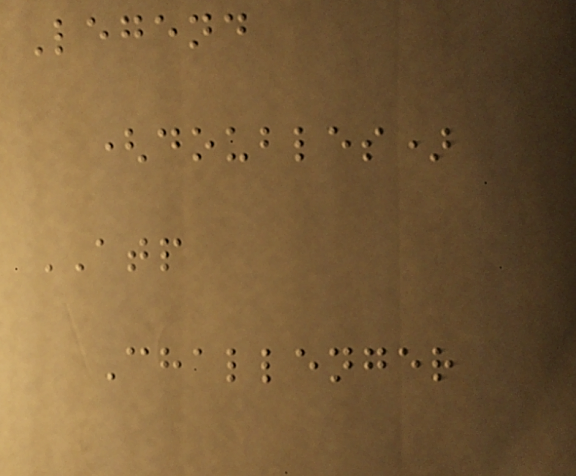Legend
(doubles)
ATP
Challenger
